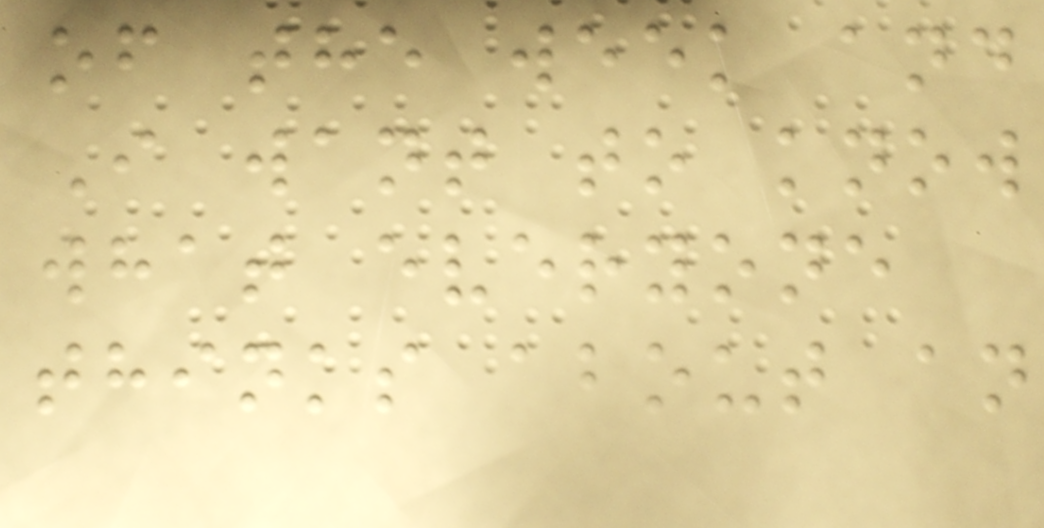of the week and
I want to know
what everyone
thinks about an
